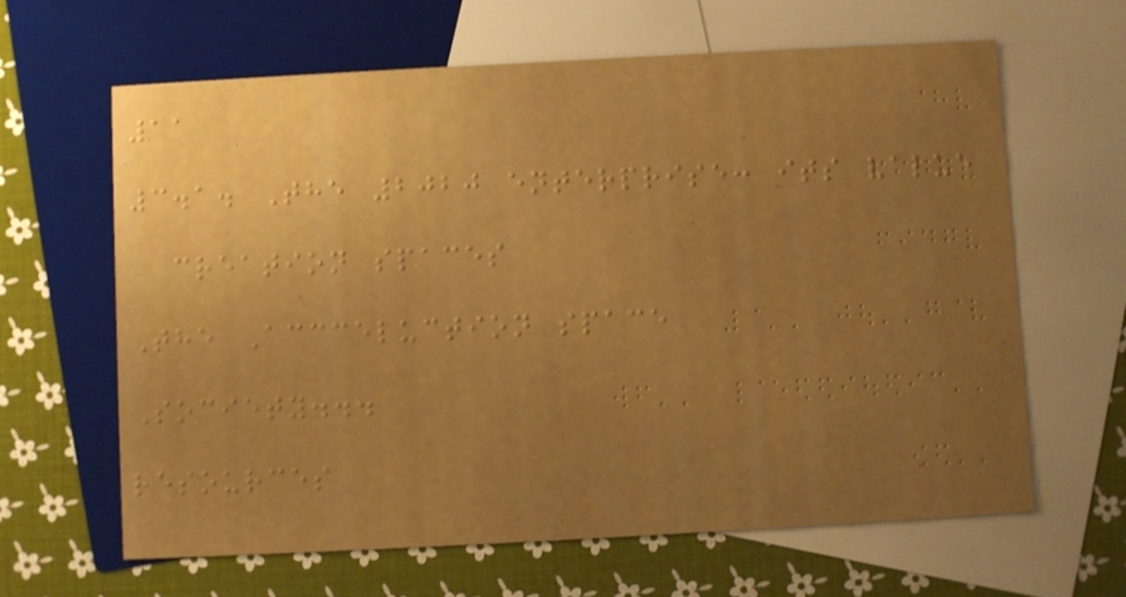11
3.1. The 2020 enterprise: its value
creation spaces
The Accceluction space
Society...
resources
